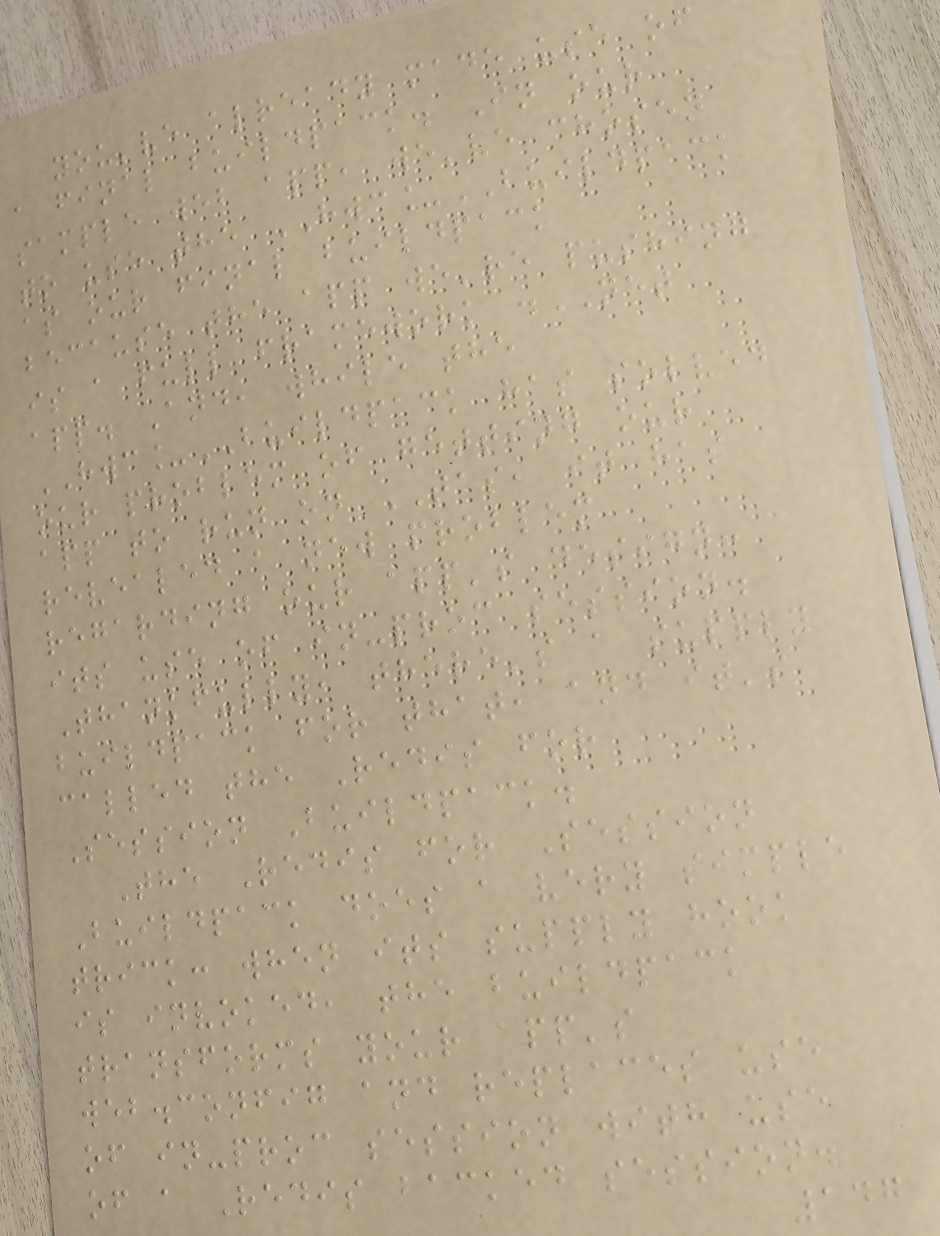you've already made use of
a final buildpack. In our
sample web app, we've chosen
to use the HWC_BUILDPACK
as our final buildpack
because the app we're pushing
is a full framework .NET
app. And, while the
HWC_BUILDPACK has solved
our problem of getting our
app to run on TAS, it has
revealed a new problem
regarding our app's design:
its use of in-proc session.
Thankfully, there's a supply
buildpack for that, and it's
called the Redis for
Session Buildpack.
The Redis for Session
Buildpack does a very simple
trick: when its supply hook
is invoked, the buildpack
transforms your app's
web.config and replaces use
of in-proc session with use
of a Redis backed session.
147
